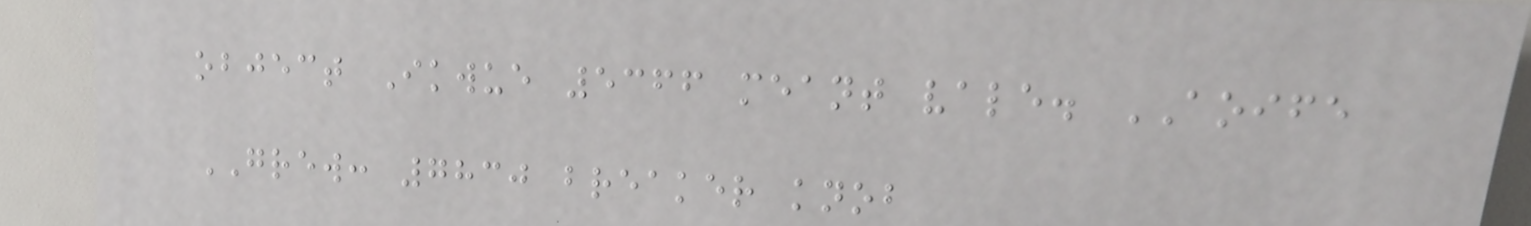object Ikwue 5366 meant vale. AOIFE
GREW: 7830 breaker knob
